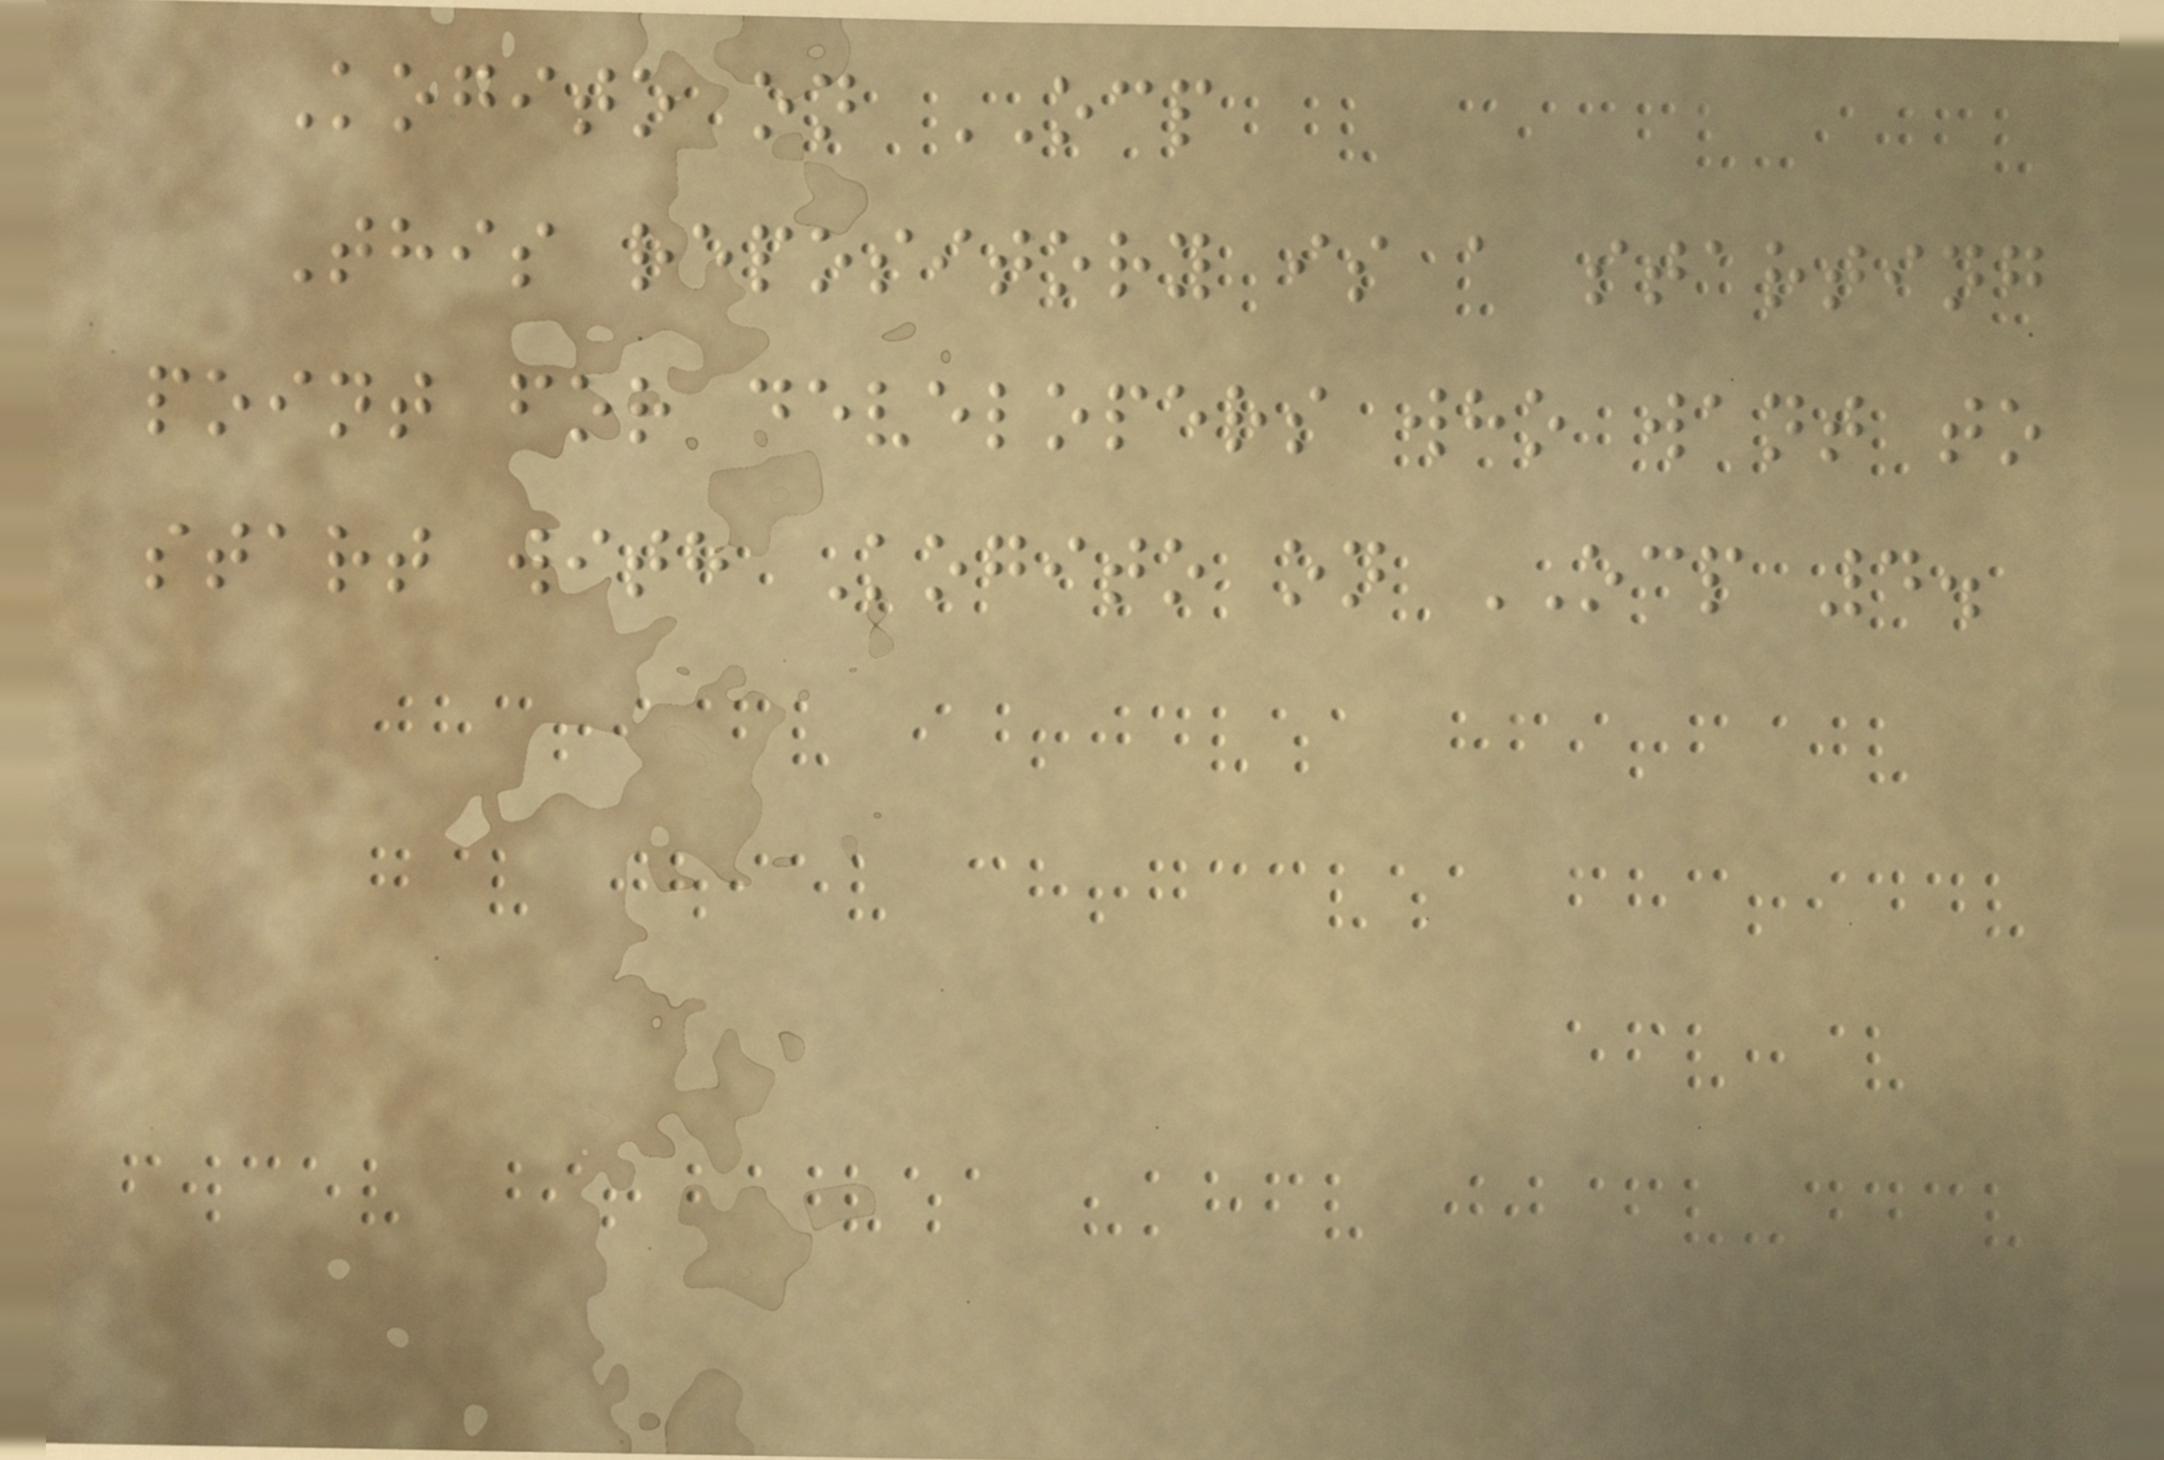Kogito on OCP
This repository is a starting
point for developers who want to
start with Kogito on OCP 4.
